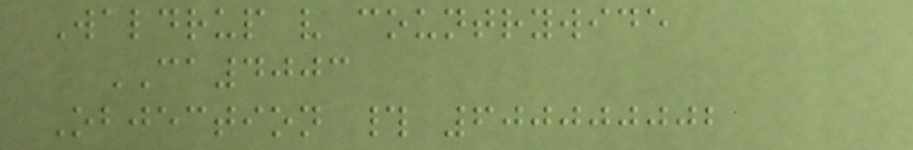Waldrup v countrywide
CA4003
Objection # 600000002
